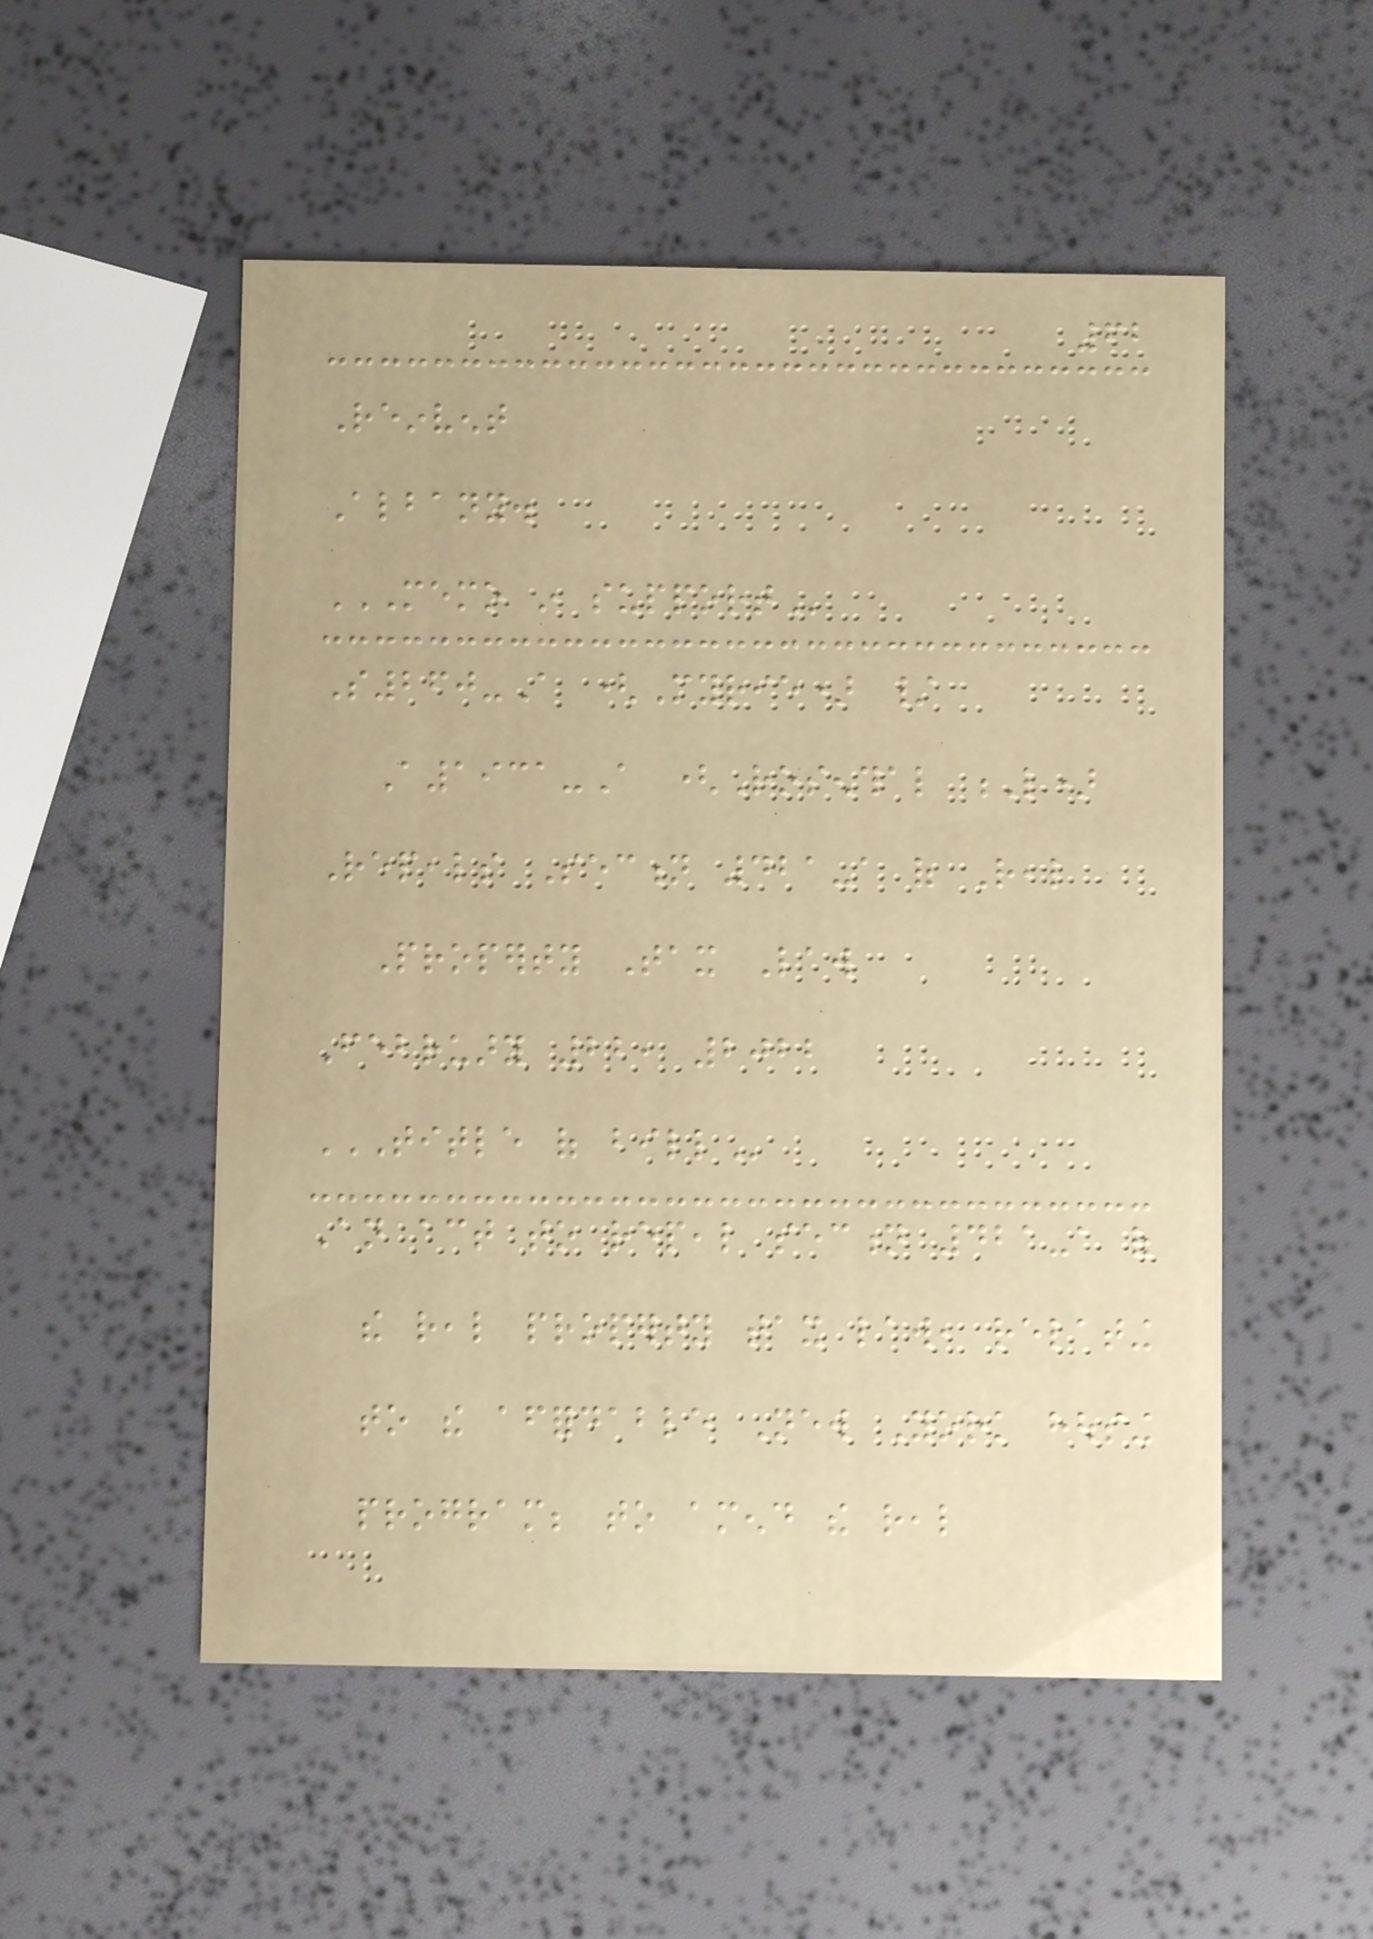62
Reinvent
Albany.
MEMO IN SUPPORT
S260-A (Myrie) /
A1931-A (Rosenthal L)
Repeals Section 421-a of Real
Property Tax Law
February 22, 2022
TITLE OF BILL
An act to repeal section 421-a of
the real property tax law, relating
to the affordable New York housing
program; to amend the real
